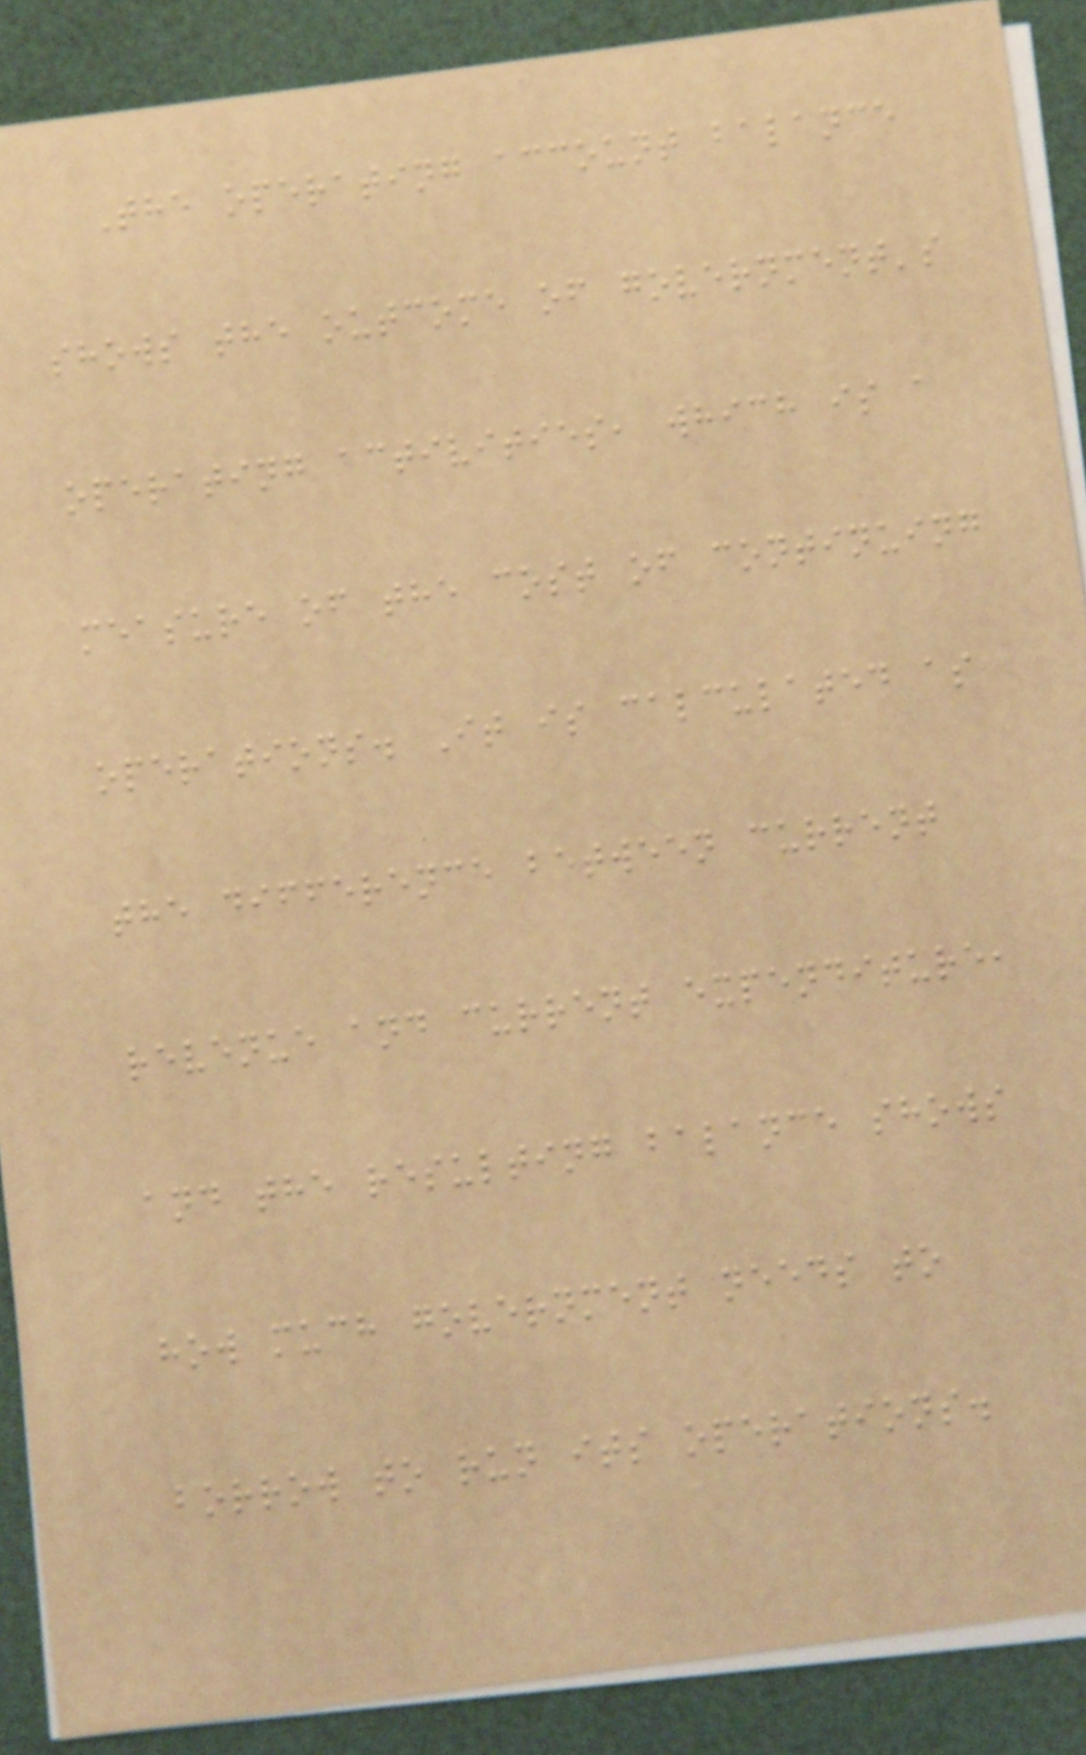The operating account balance
shows the outcome of government's
operating activities, which is a
measure of the cost of continuing
operations. It is calculated as
the difference between current
revenue and current expenditure,
and the resulting balance shows
how much government needs to
borrow to run its operations.
